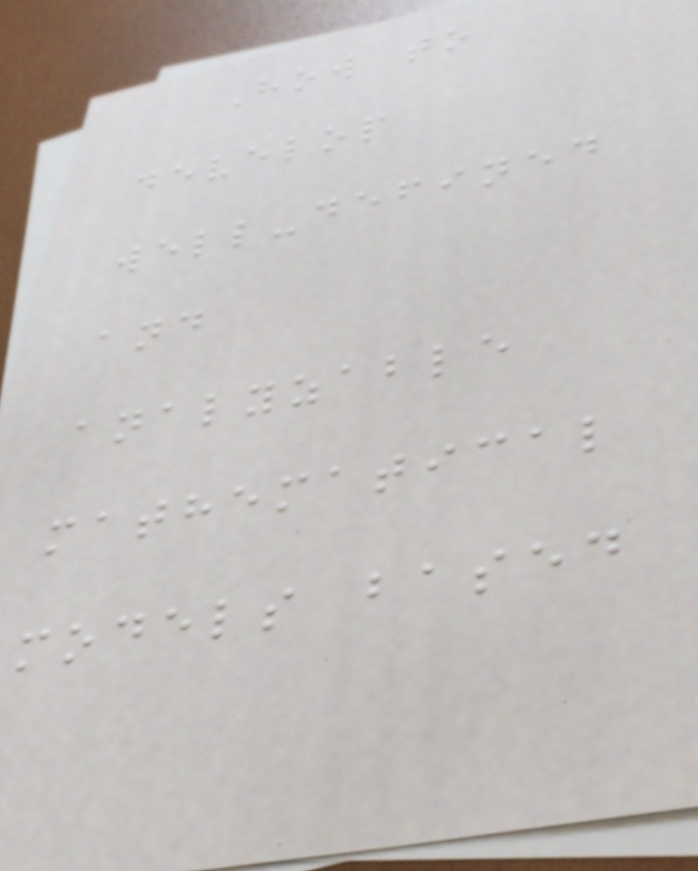How to
develop
well-defined
and
analyzable
mathematical
models based
